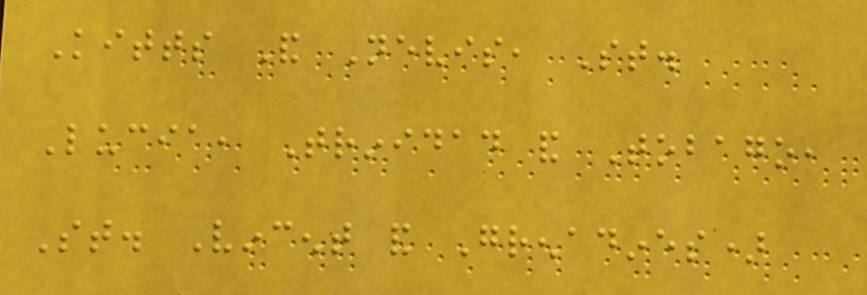Kitts And Nevis, St.
Lucia, Trinidad and Tobago,
St. Vincent and Grenadines)
